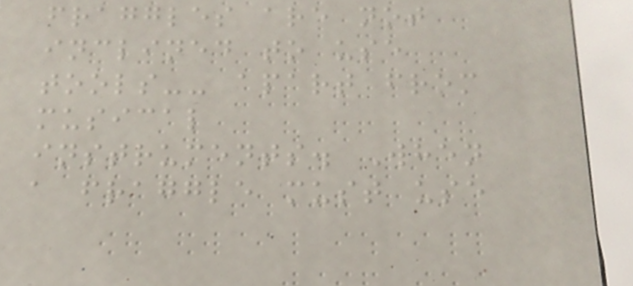fraggles are not
inclined to use
tools-- apart from
musical
instruments. When
a fraggle must use
